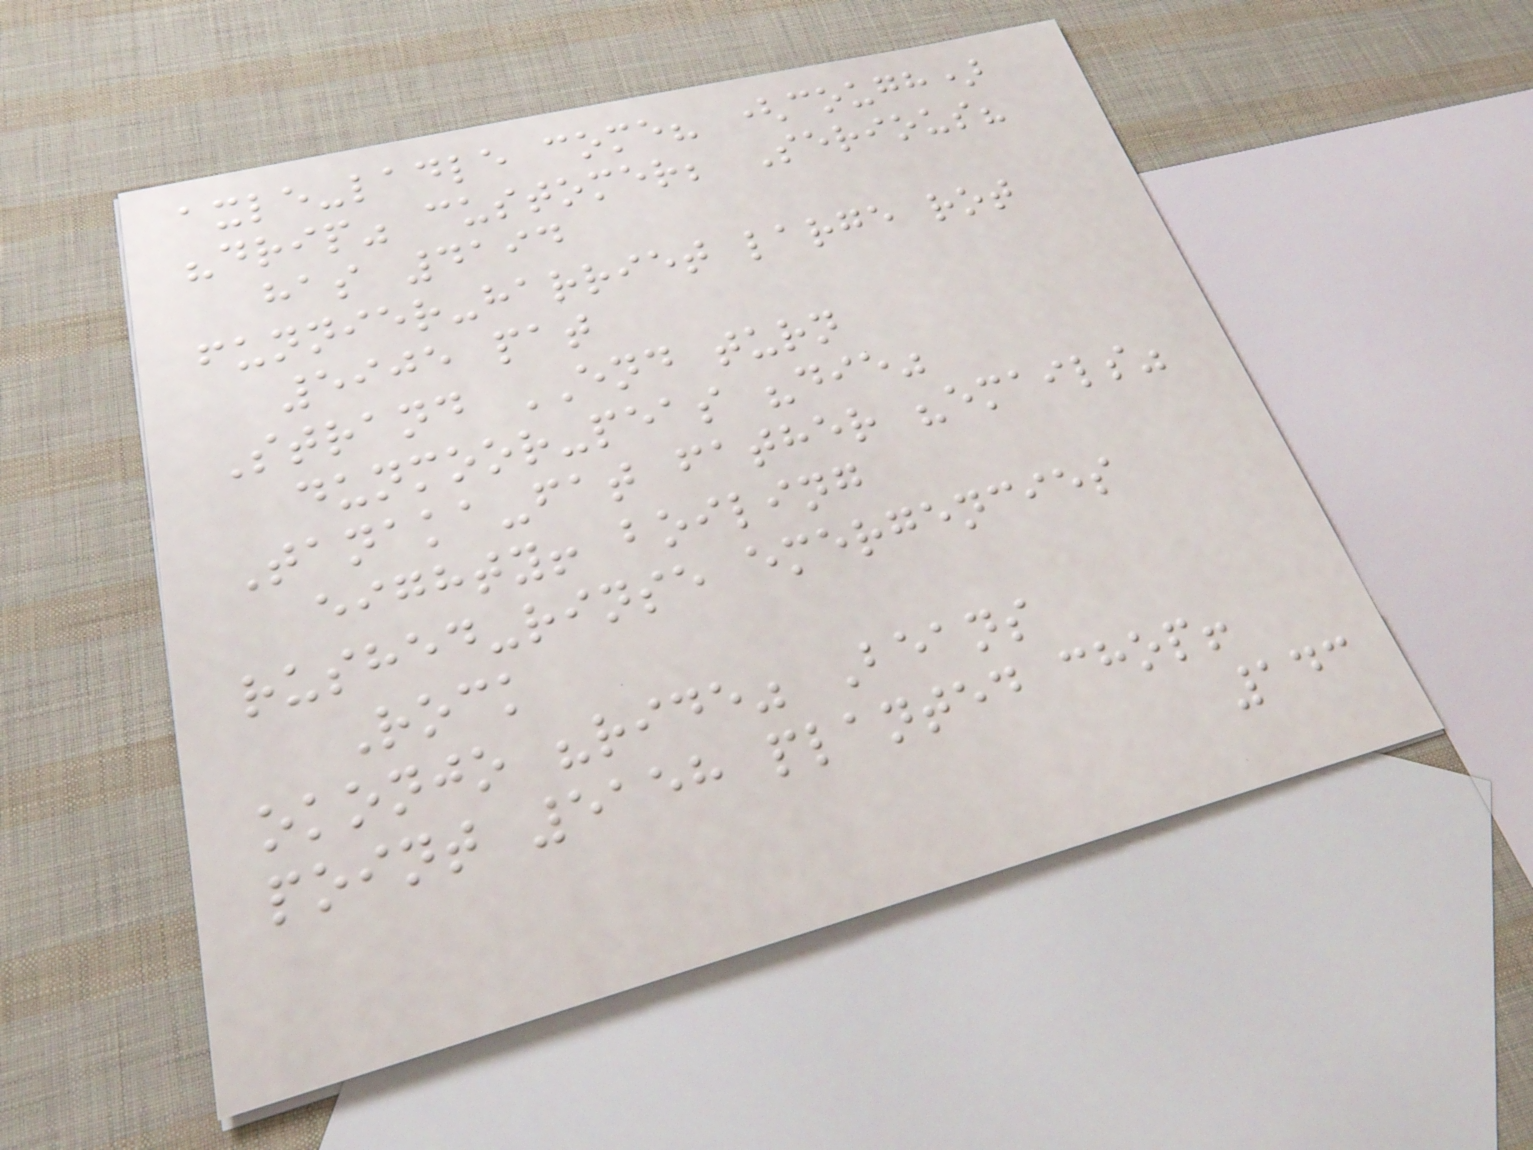axle-ladle come? (cough)
"drip" customer; Serious?
has 4194
funnier-harriet large rot
5905 pat
Strand END turn
dunmoor-peas "die"
Tanaka-fat father "emails"
eighty! boiling
rushed-rinse emergencies
Rock
okonjo "ride" Beans
point 5158 planted chop!
143
